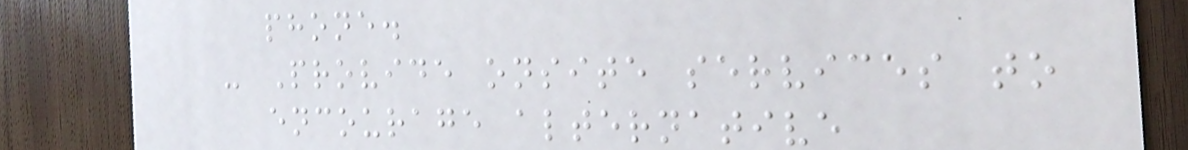phone.
- Provide onsite services to
encourage alternative
